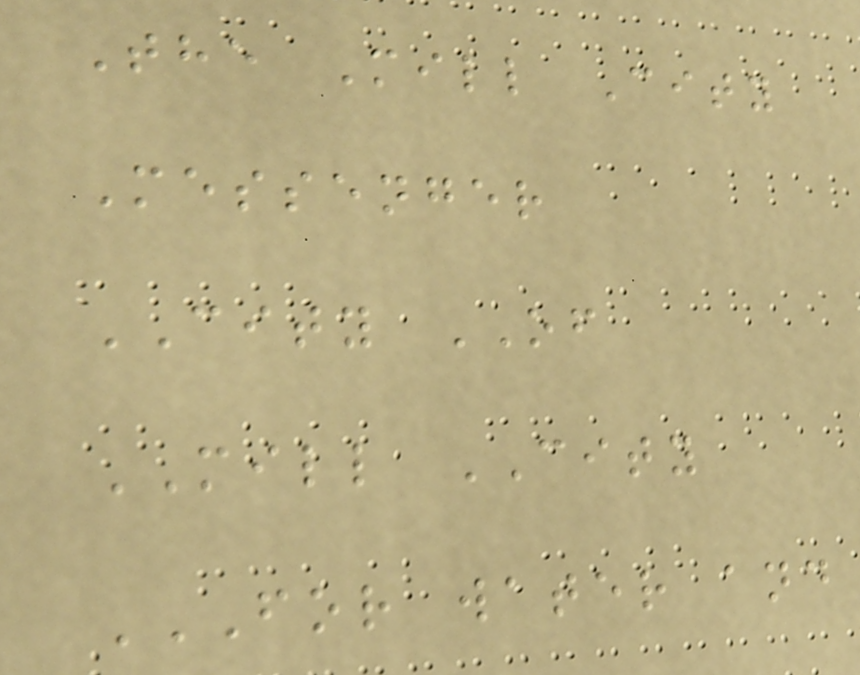The Mill City
Messenger
CITY OF
MILL CITY
FOR WATER AND
